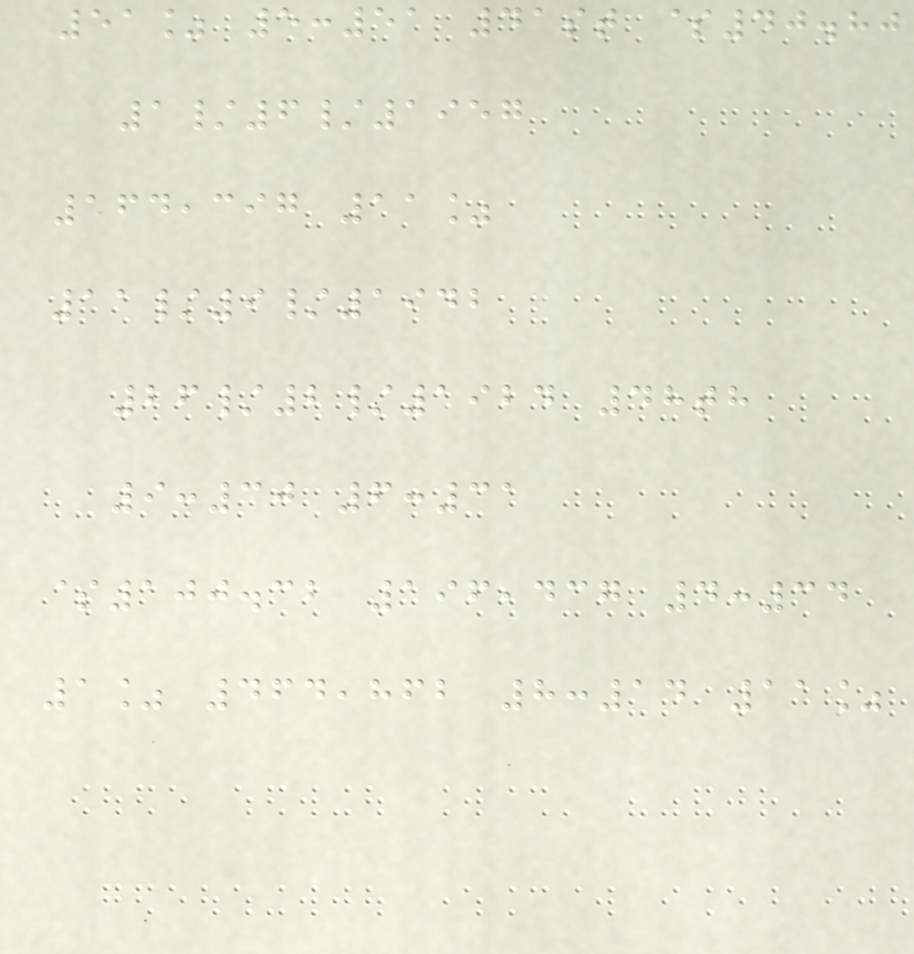51% 5:51 41st $40.80
1/6/1957
164,397 11%
11/9/1942
26/2/1924 48th
9:30 6:31
$100.32 196,437 4:34
1% 464,862 8:14 11%
